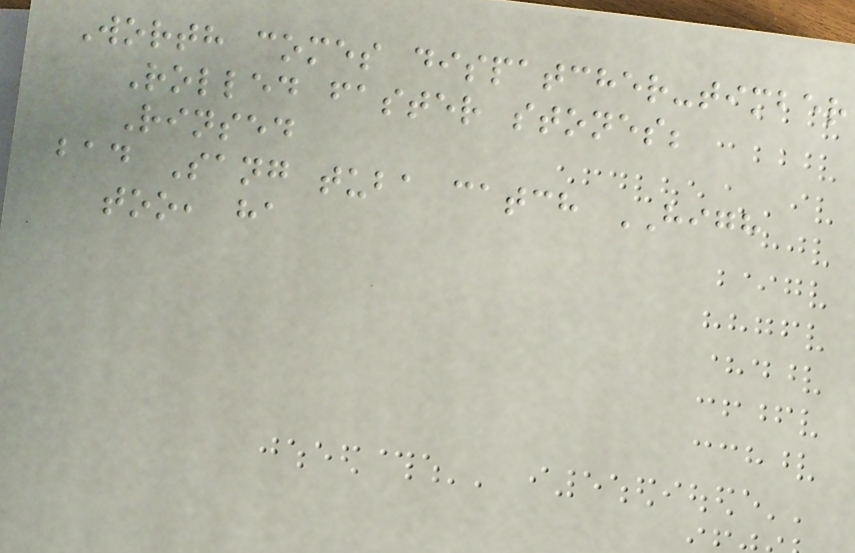Worth comes dispatcher-timber
Rolled faster stones;
Rinsed
bad Sang tuba catch HIGH
too, ha
